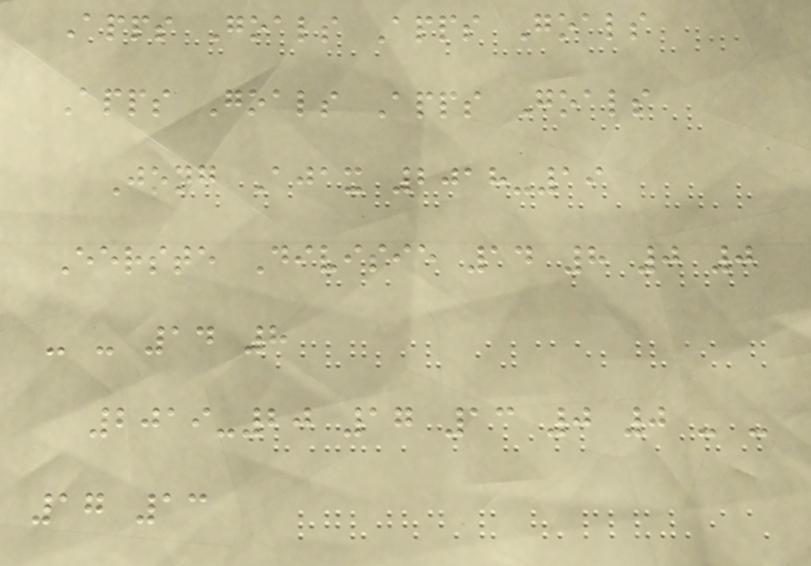Apps Goals Apps Goals
Apps Goals Apps Goals
Jong Ajax 2018-19
Eerste Divisie 14 8 0 0
- - 14 8
2019-20 17 13 0 0 - -
17 13
